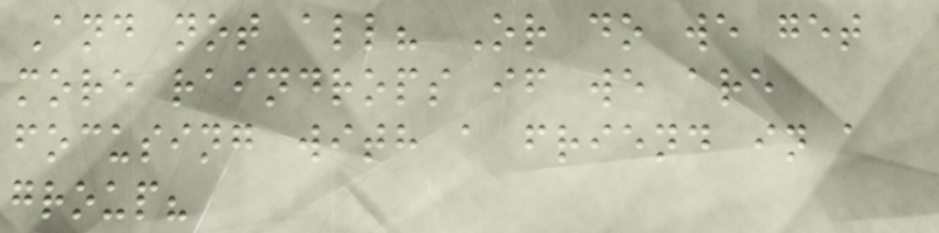And not all? Or do we get
more raindrops if we are
focusing with a friend in a
group?
